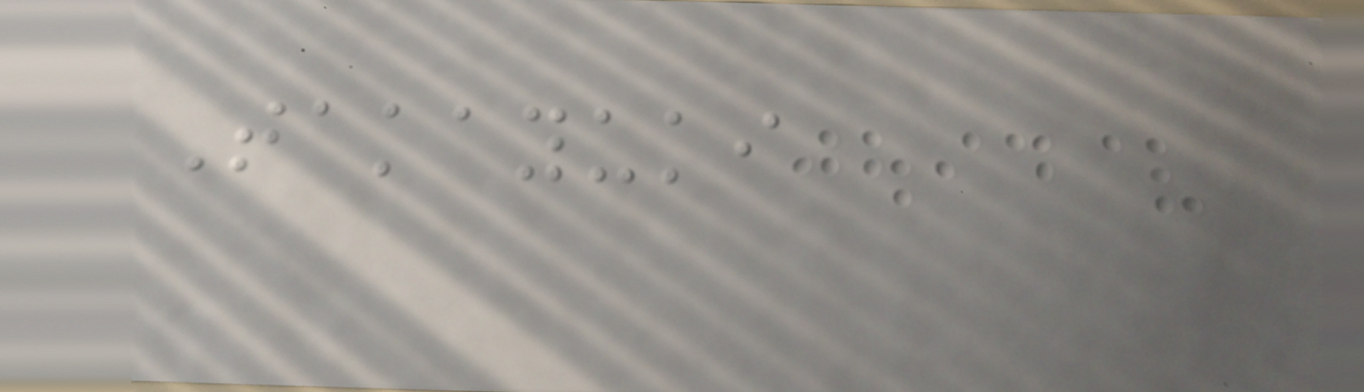Takayuki
